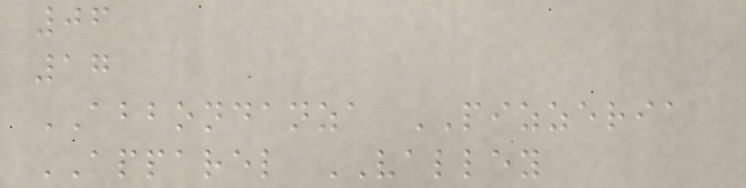06
17
ABBONDANZA PIZZERIA
APPAREL VALLEY
